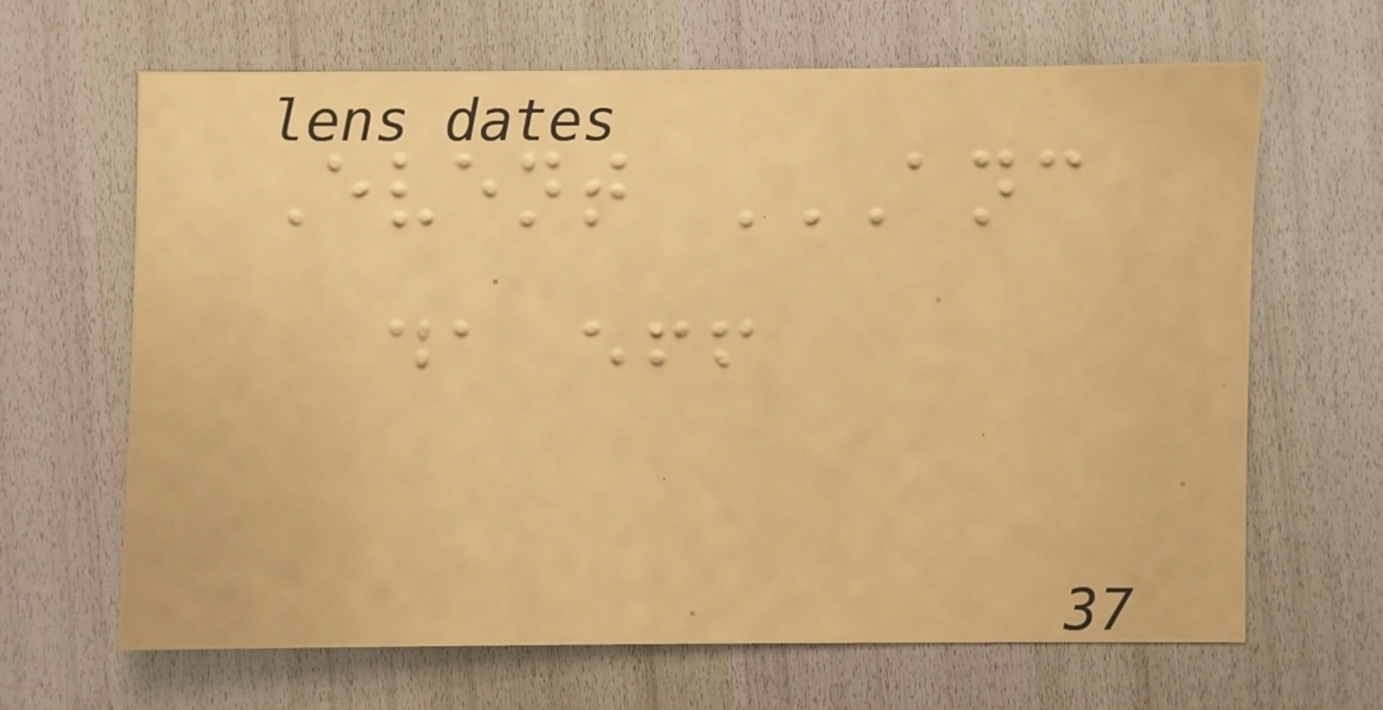Event ANC
DA EFF
